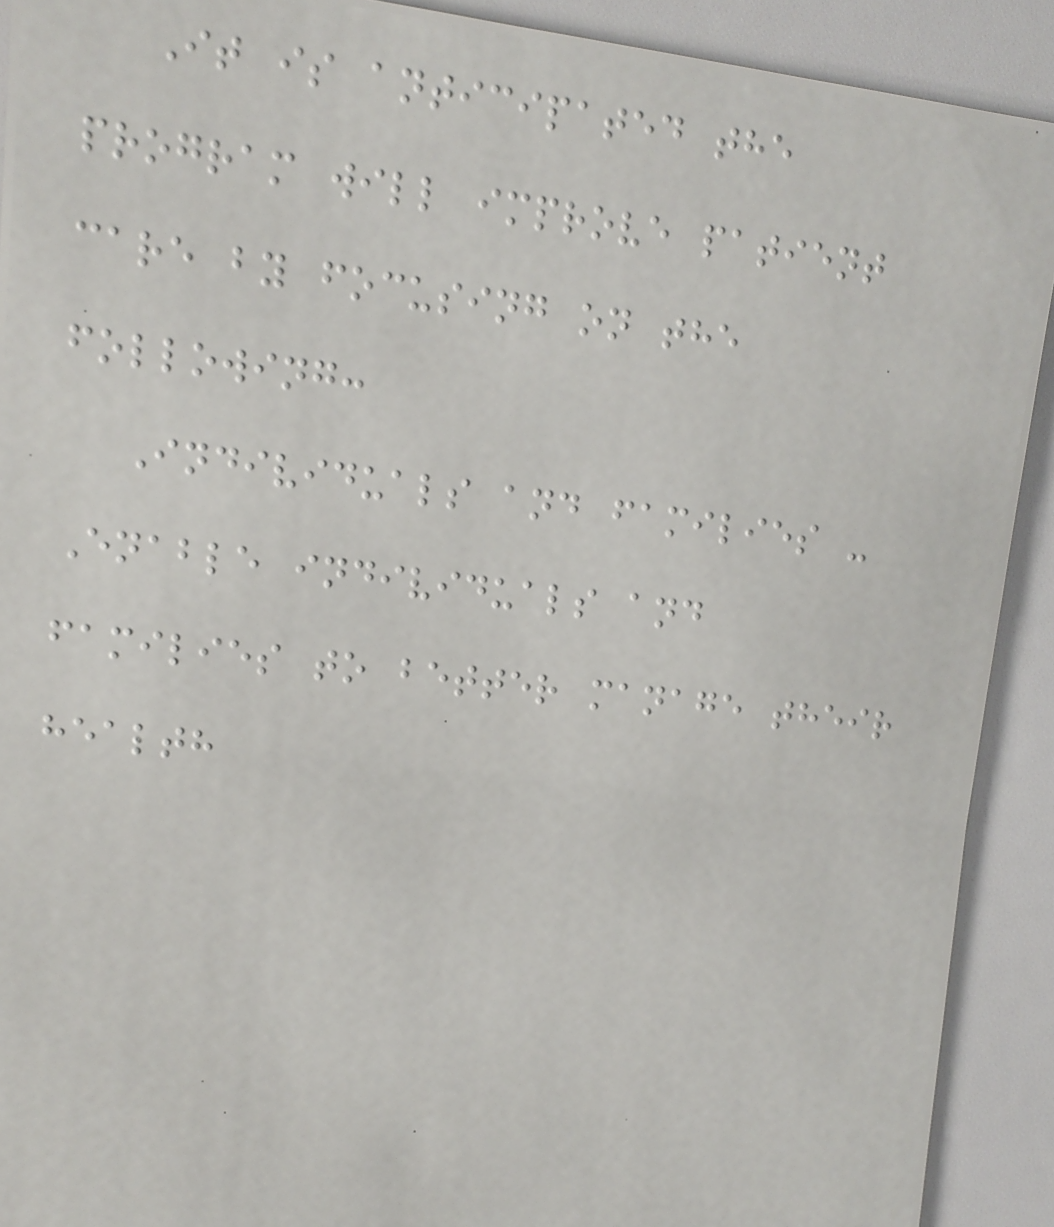It is anticipated the
program will improve patient
care by focusing on the
following:
Individuals and families -
Enable individuals and
families to better manage their
health
